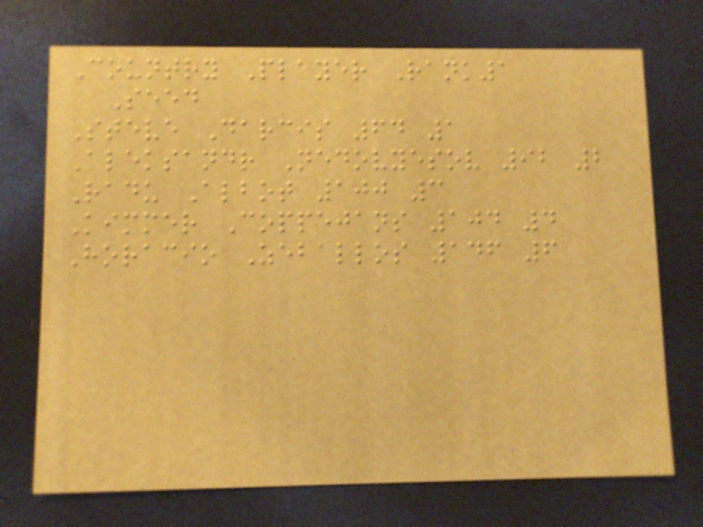Country Player Rank1
Seed
Steve Darcis 64 1
Aleksandr Nedovyesov 92 2
Radu Albot 100 3
Kimmer Coppejans 104 4
Horacio Zeballos 146 6
